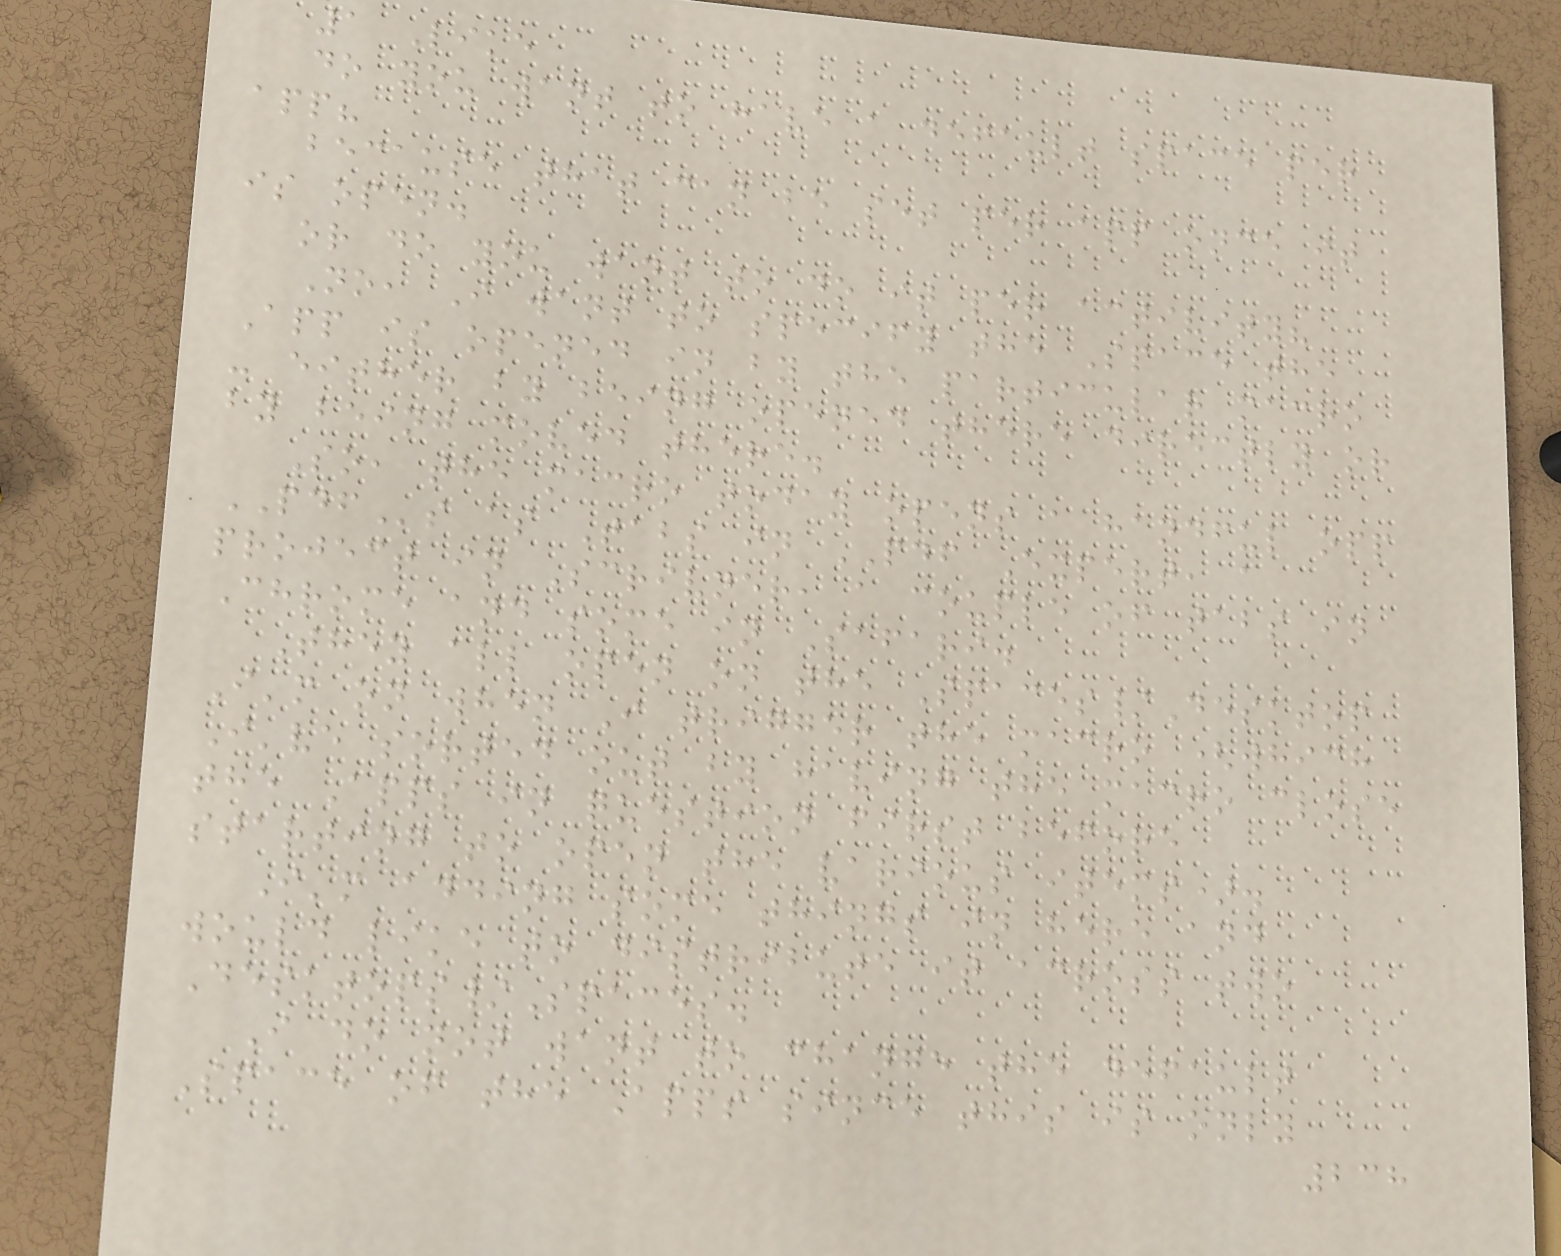1 Like
do you want to have a default space per
app?
because that can be set per app once it
is open.
or do you want to do it per activity?
No, I want to specify the Space the
App is opened in by the particular macro
- either by being opened there directly or
by being moved there.
So, the macro today opens a handful opp
PDFs as Tabs in PDF Expert, a
project in Scrivner, a couple of tabs in
Chrome and some in Safari.
They all open on the Spaces/Desktop
I'm on when I trigger the macro (which
I've sorted out by having the macro close
the Apps in question first before
starting to open the various items).
I'm adding some things in here and
would like to distribute it across two
Desktops/Spaces.
I do not want to change the default
Space of the Apps since this is only
238
